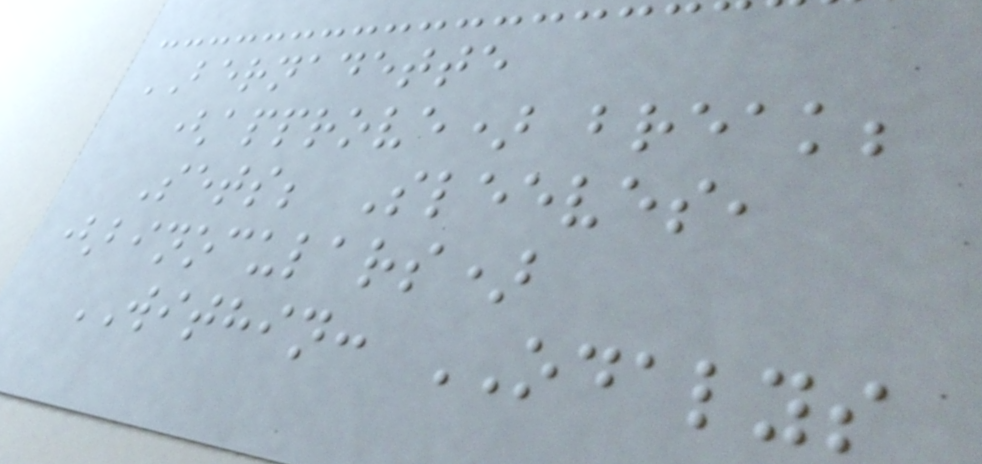BERNADETTE
(approve) break;
Sets; Sleeves,
(binoculars)
WITHIN: ODALYS
